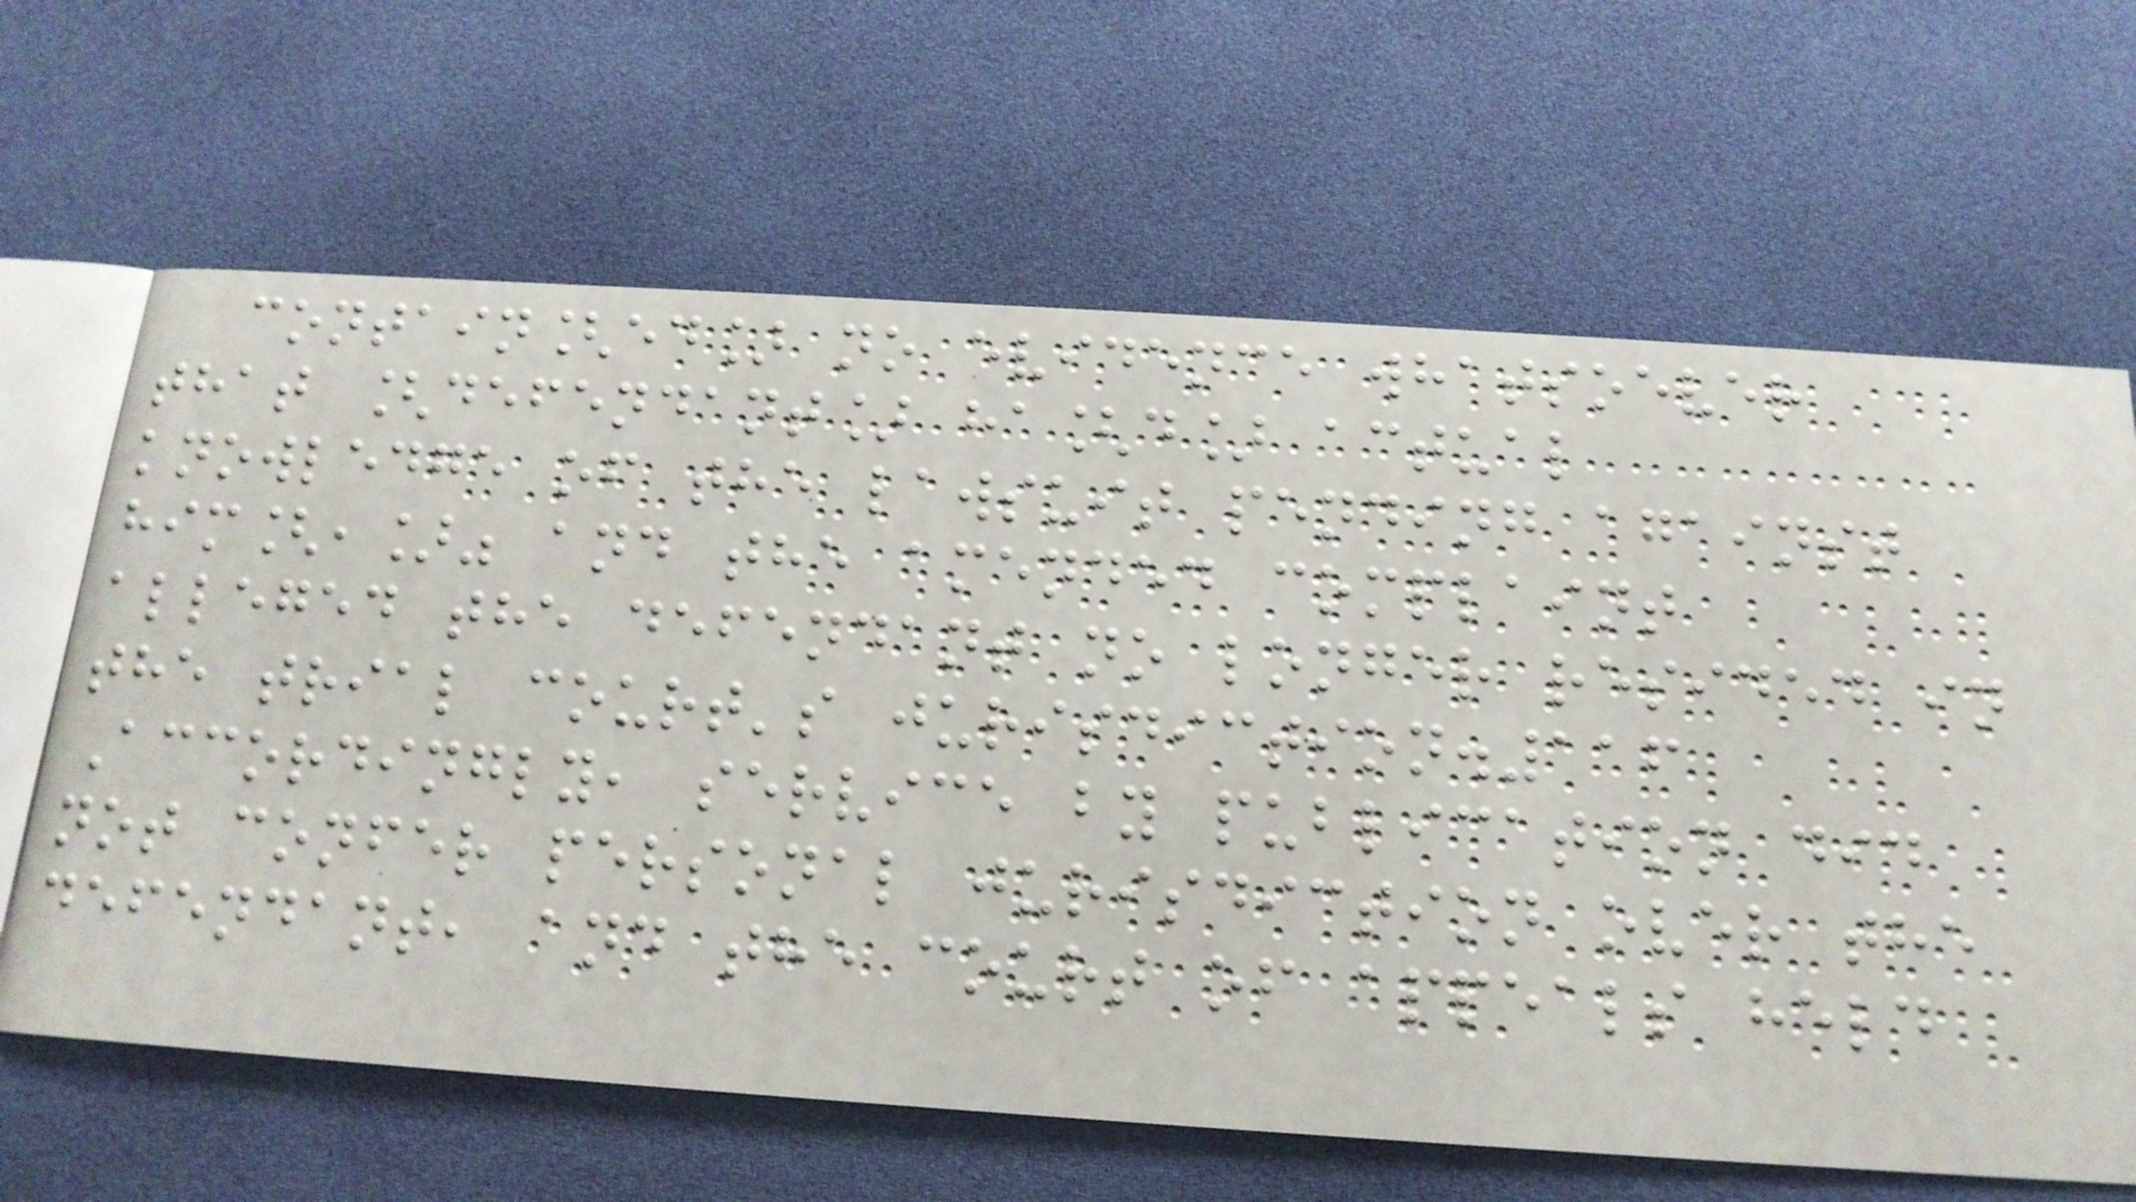contain[ed] no evidence whatsoever
that [defendant] ha[d] actual
knowledge of the lawsuit pending against
him[,]" and the amended complaint
alleged the defendant no longer resided in
the trial court's jurisdiction.116
Accordingly, service by publication did
not confer personal jurisdiction over the
defendant, and the court of appeals held
